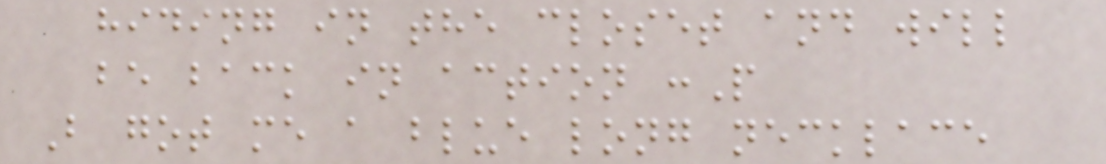hiding in the closet and will
be back in action :P
B got me a blue long necklace
